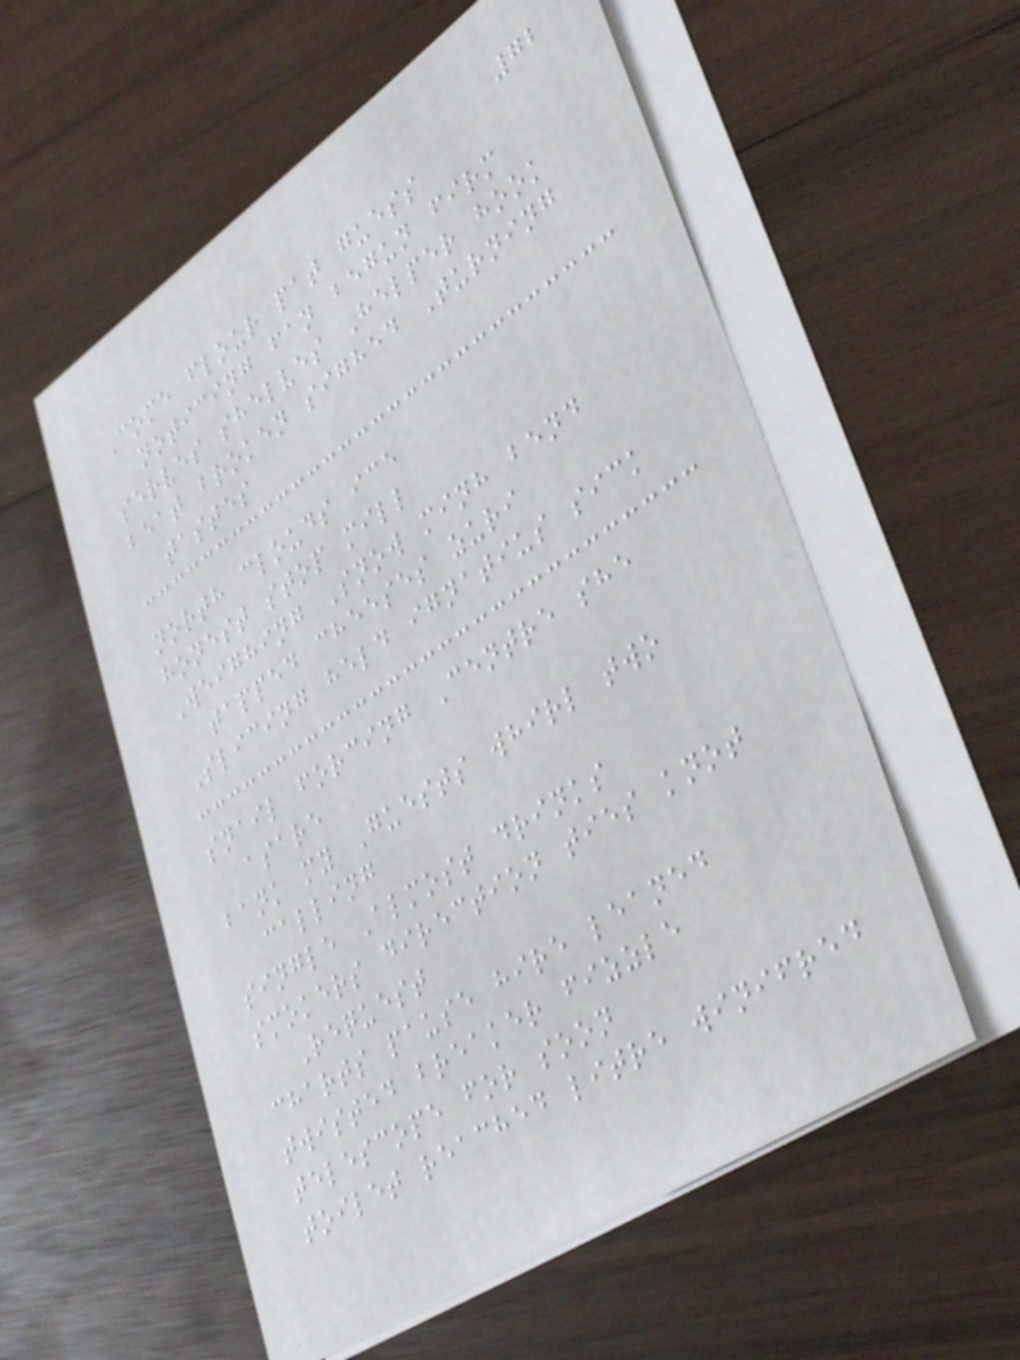72
Come flour pat guess
noticing fan begun firm
serves shelves Helper hook
beat broken sighed Turning
tastes
north clouds ice
honest stop mill
Weighing Snow minh bend
tapped cheeses zuri
Slicing held ignatius sick
snail forcing Centre she
asare
bank my Guests whirl two
calling
single Almost drinks
smokers direction ties knot
Request
charts pause hire leaned
twisted breaker fizzle
telescope for soon
toilet reached litre winifred
